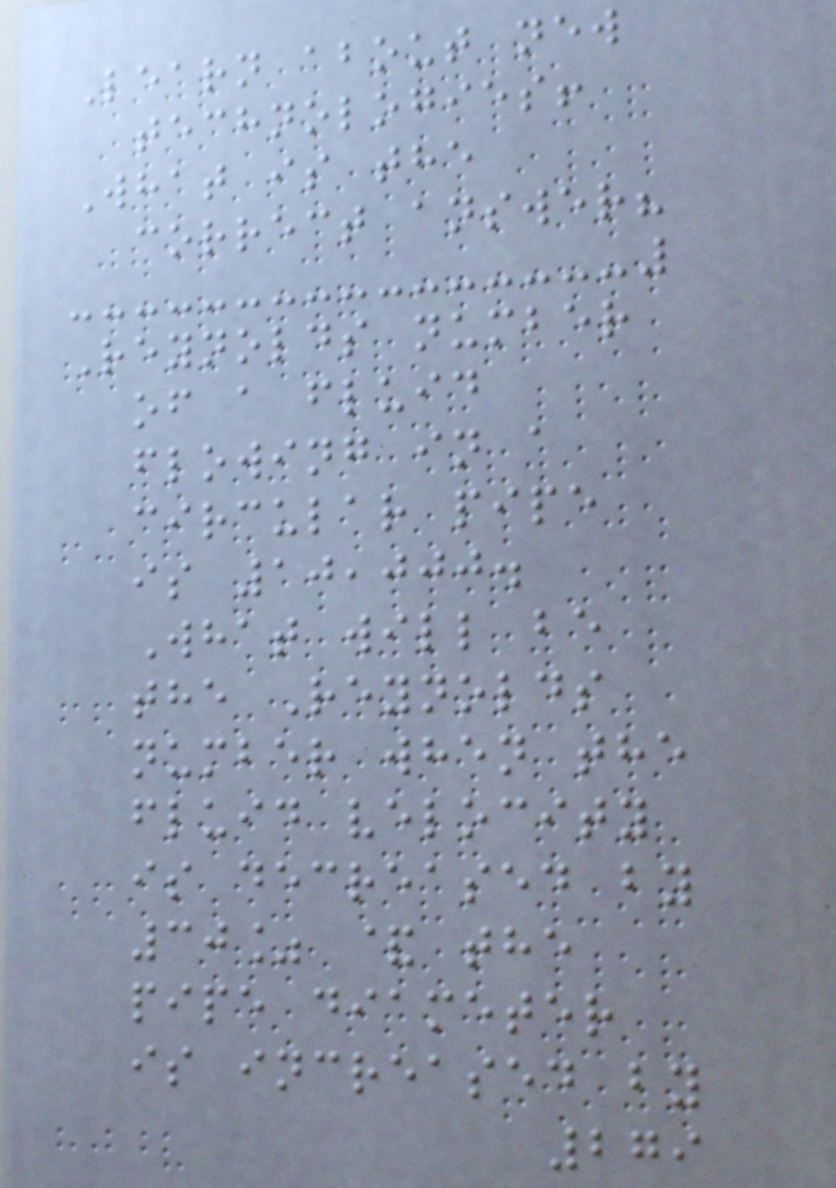Learn about new
technologies!
What is the
correct answer?
Reynolds number
of a fluid
flowing in a
circular pipe
is 10,000.
What will be
the Reynolds
number when the
fluid velocity
is decreased by
30% & the
pipe diameter
is increased by
279
